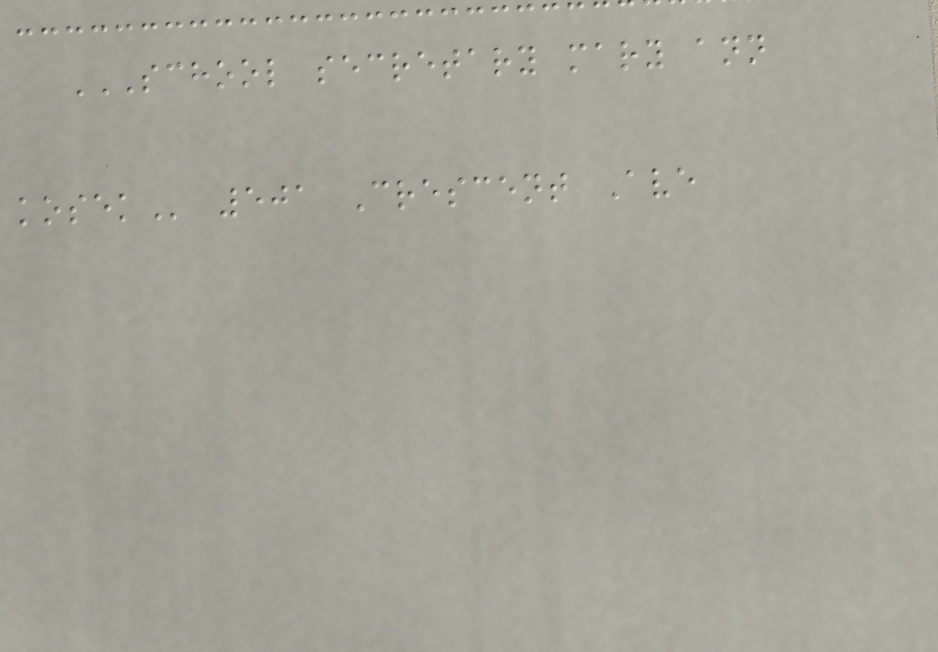SCHOOL SECRETARY MARY ANN
KOSEK 501 Crescent Ave
